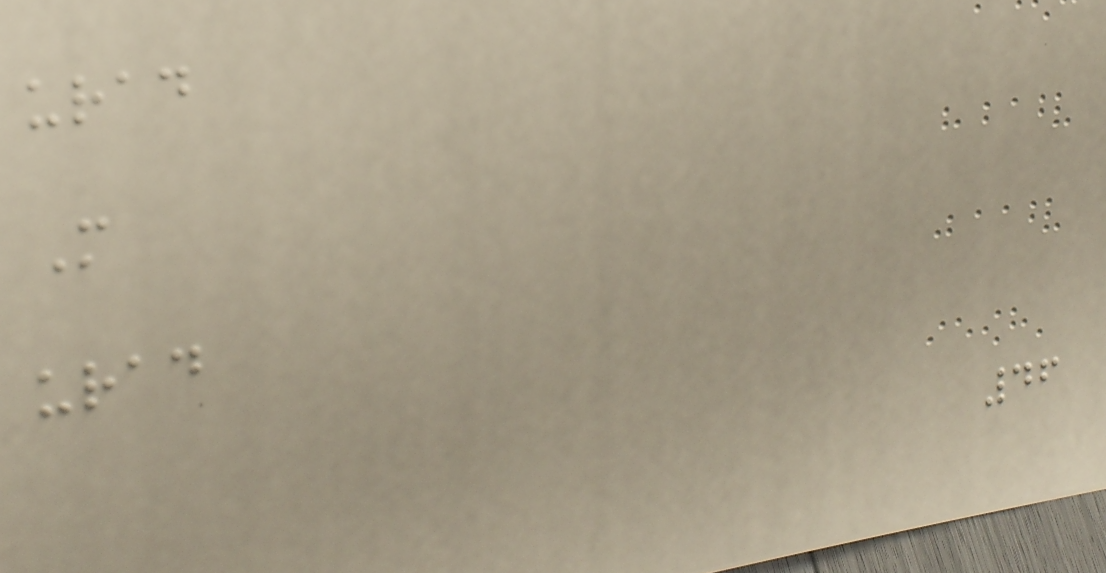urad
M
urad
46
